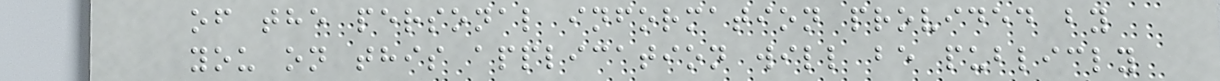of the personal information provided by
you on this application will be publicly
